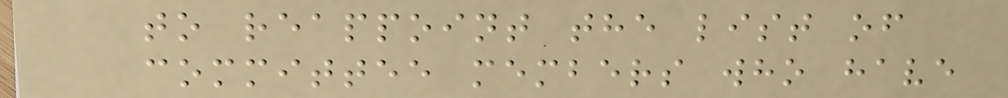to reappoint the list of
committee members who have
